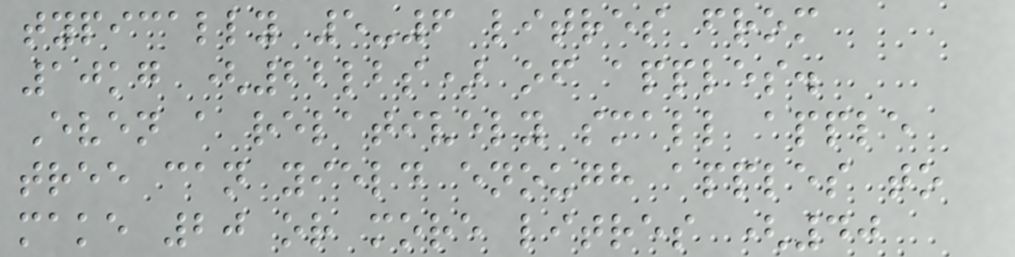typically 5-6 litres from
10kg (22lbs) of apples.
Even a relatively small apple
tree can yield enough apples to
make 20 or more litres (40
